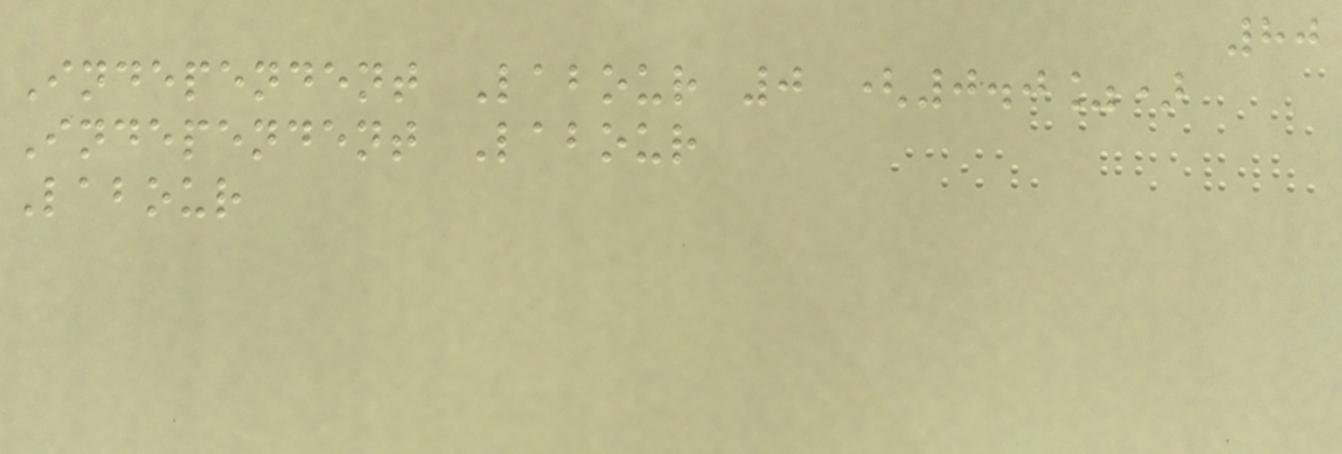80
Independent Labour 0 (0.0%)
Independent Labour
Labour
